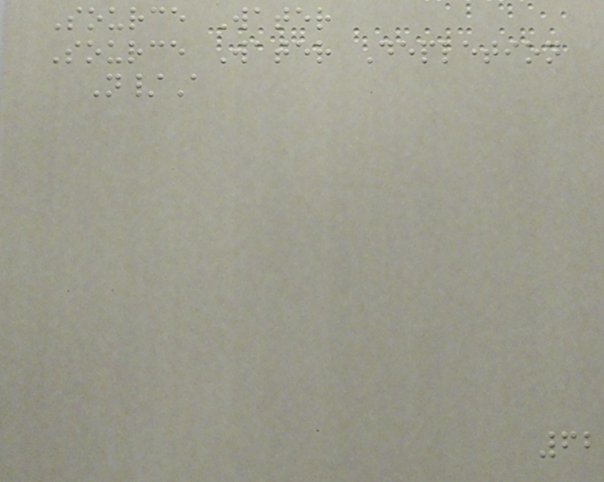Source Water
Source Water Depletion
N/A
62
